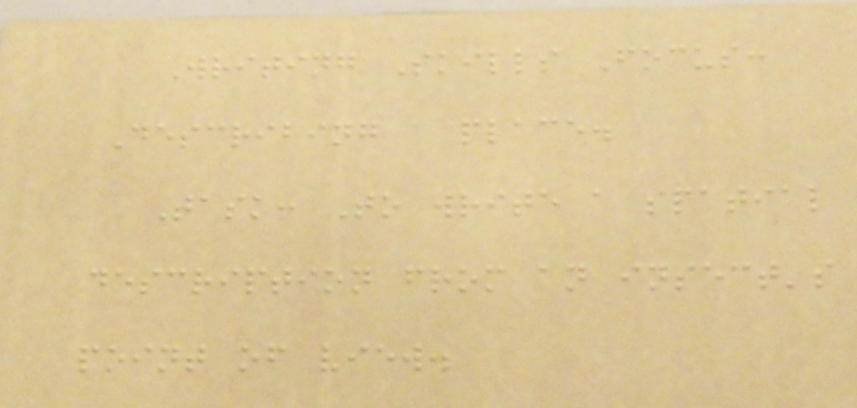Writing Skills Focus:
Describing a place.
Task: To write a spatial
description from an insect's
point of view.
